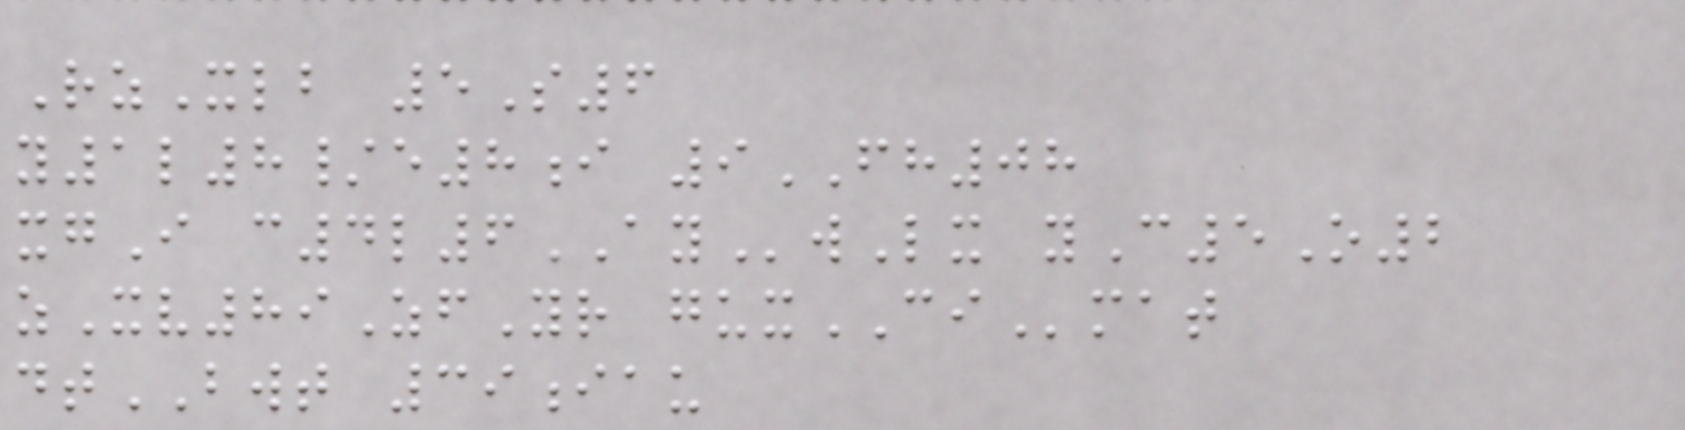RzXlb 5S6
y1l8/e8i 9FH08
xgI c4l6AYwLx yC5O2
zXv89ZfYr guxCImat
dtBWT 39iau
